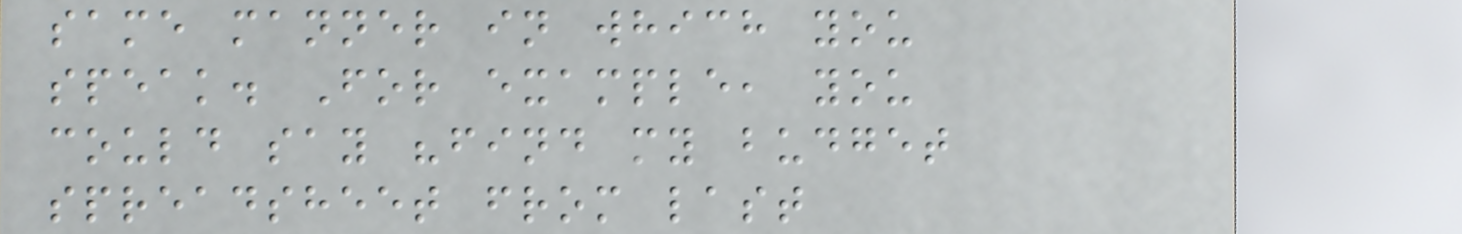same manner in which you
speak. For example, you
could say "find my budget
spreadsheet from last
